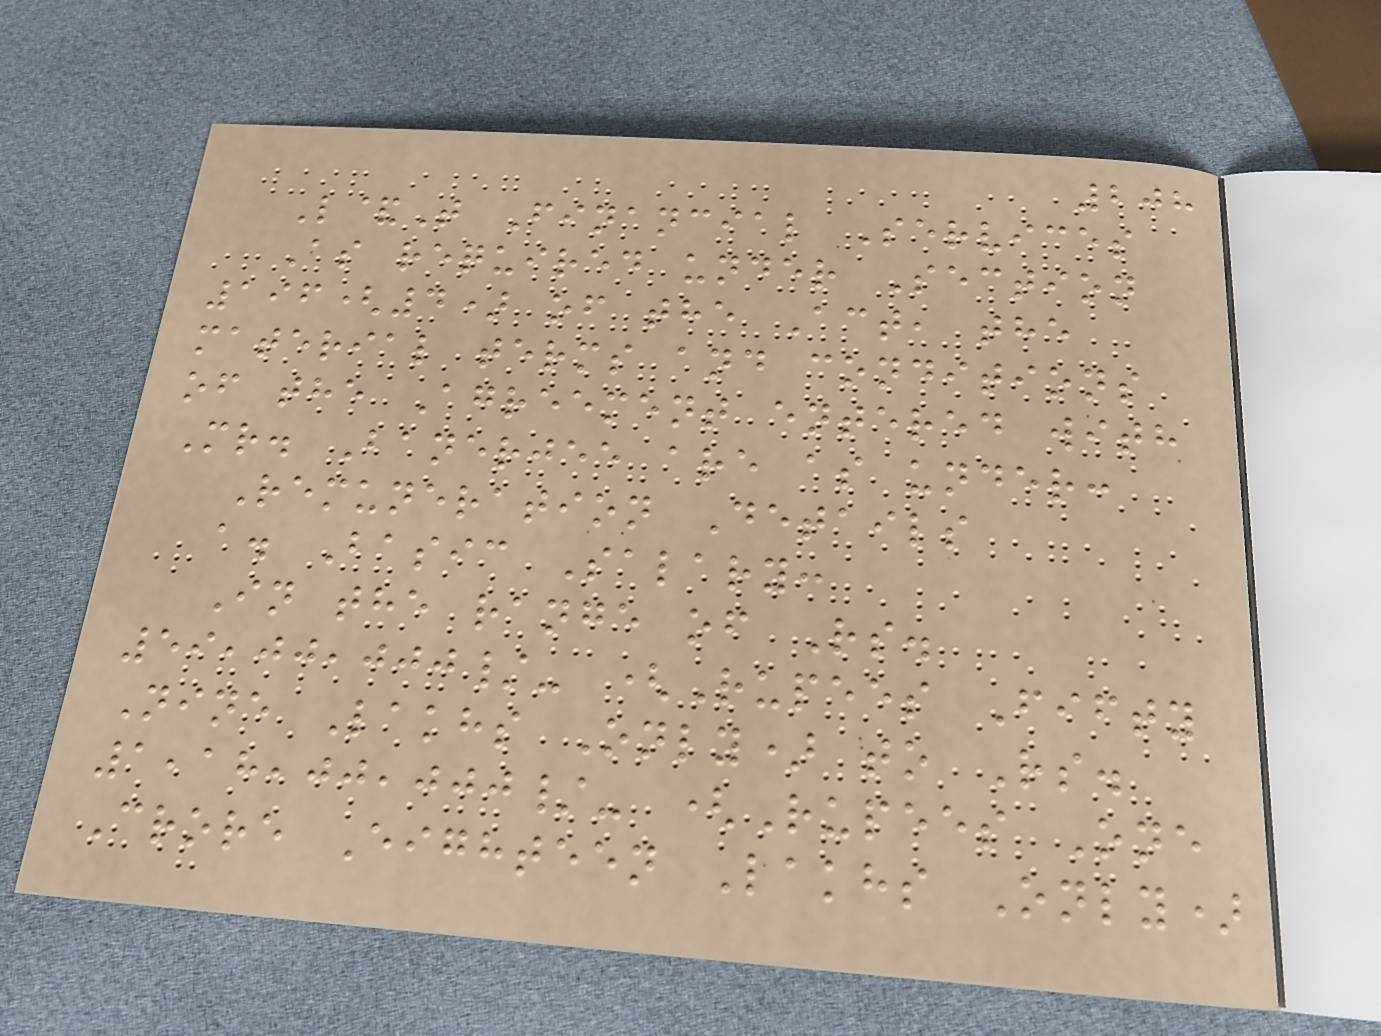208
L&T Financial Services
As required under Section
196(4) of the Act, the
material terms and conditions
of the Agreement entered with
Mr. Banerjee are as under:
Remuneration Details
a. Basic Salary:
In the range of Rs.
59,00,000/- (Rupees Fifty
Nine Lakhs Only) to Rs.
1,18,00,000/- (Rupees One
Crore Eighteen Lakhs Only)
